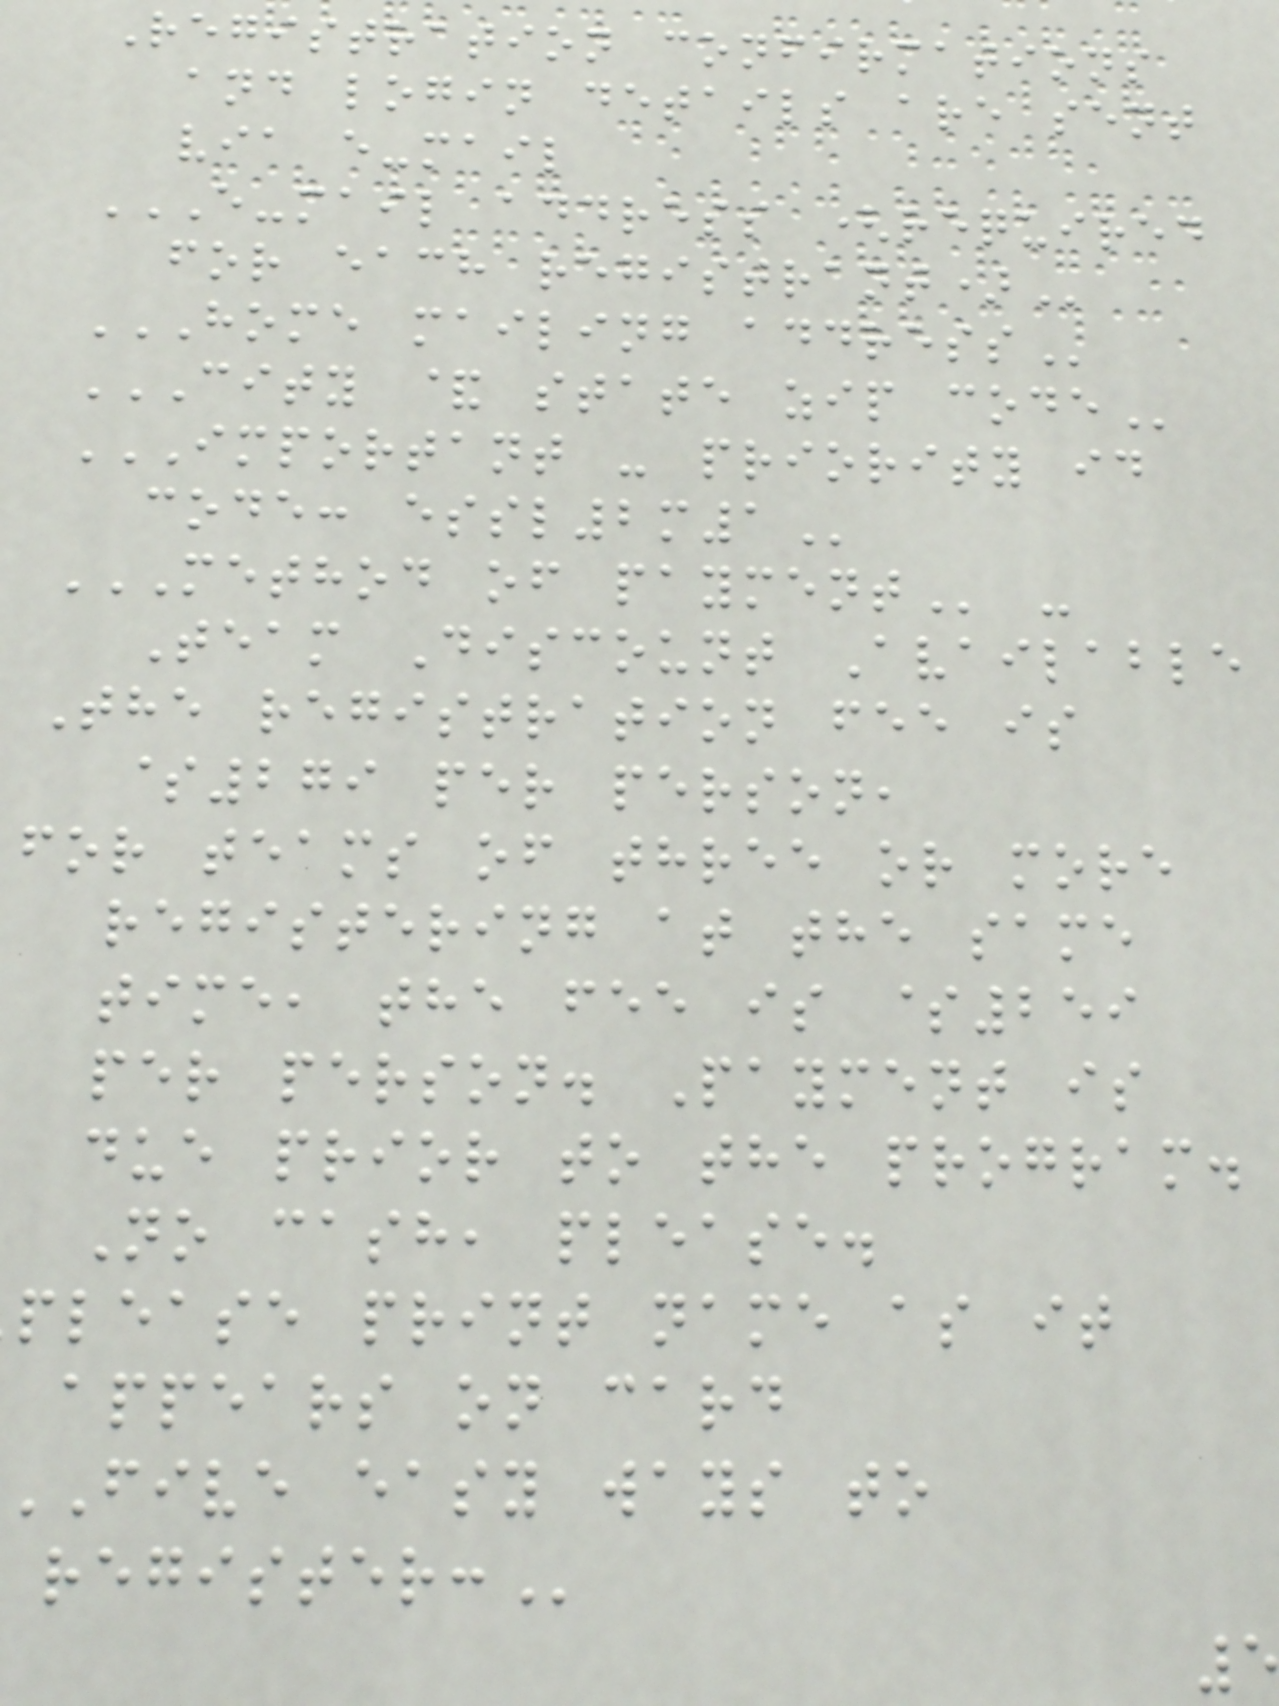Registration confirmations
and login details are sent
via e-mail
E-MAIL ADDRESS (REQUIRED
for each
HOME MAILING ADDRESS
CITY & STATE ZIP CODE
IMPORTANT - PRIORITY ID
code:
METHOD OF PAYMENT -
Team Discount Available
The registration fee is
$279 per person,
for teams of three or more
registering at the same
time, the fee is $259
per person. Payment is
due prior to the program.
No cash, please.
please print name as it
appears on card
five easy ways to
